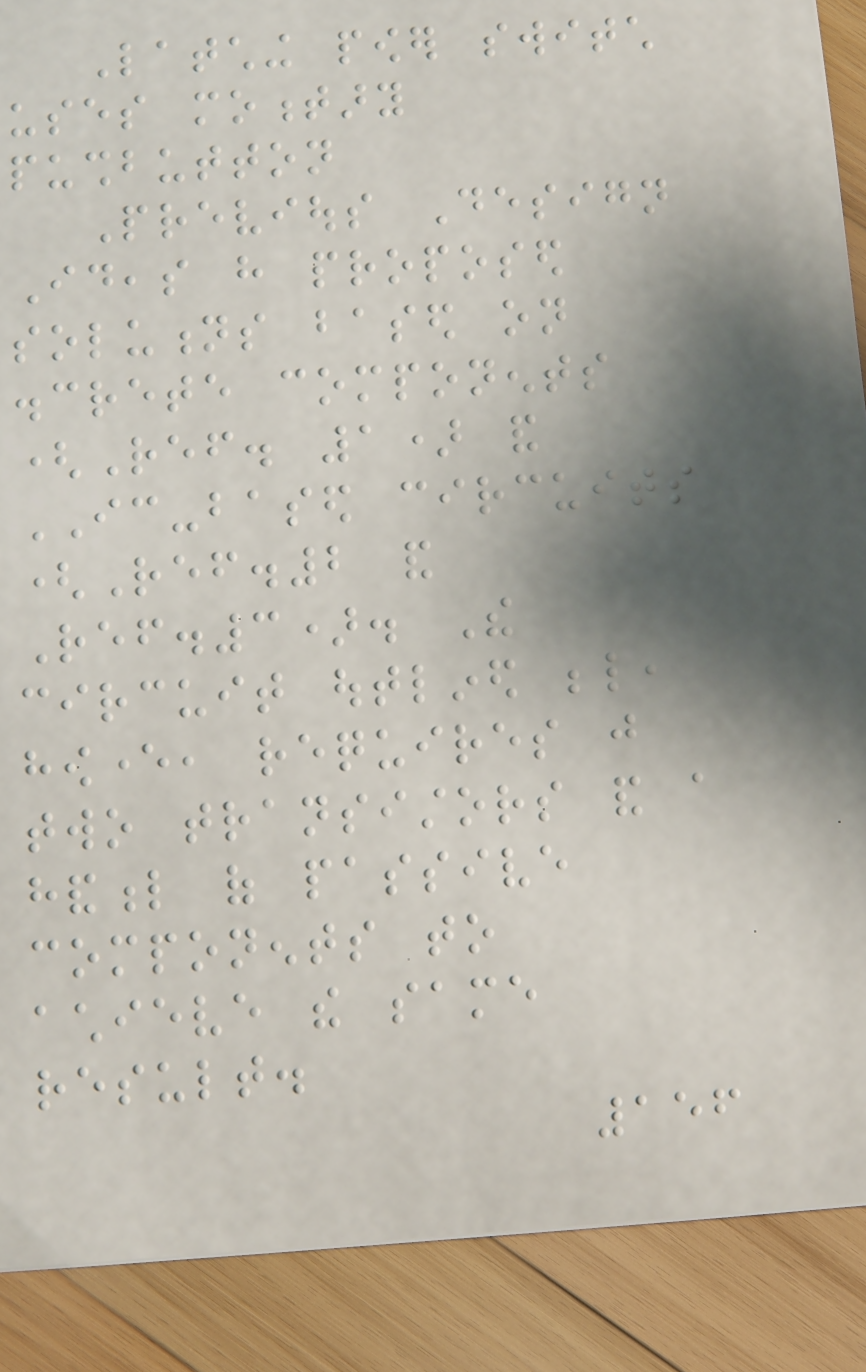Latching power switch
uses momentary
pushbutton
Previous Design
Ideas have proposed
solutions based on
discrete components
(Ref. 1) and
IC-based circuits
(Ref.2 and
Ref.3). The
circuit outlined below,
however, requires just
two transistors and a
handful of passive
components to
achieve the same
result.
156
